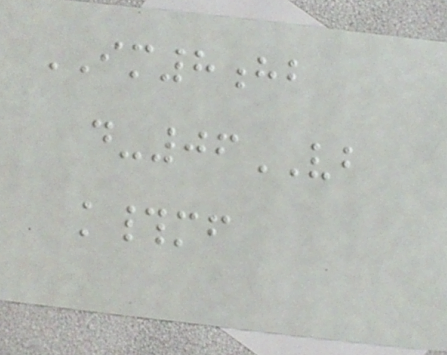IM8hb
d-06VB
k#mf
